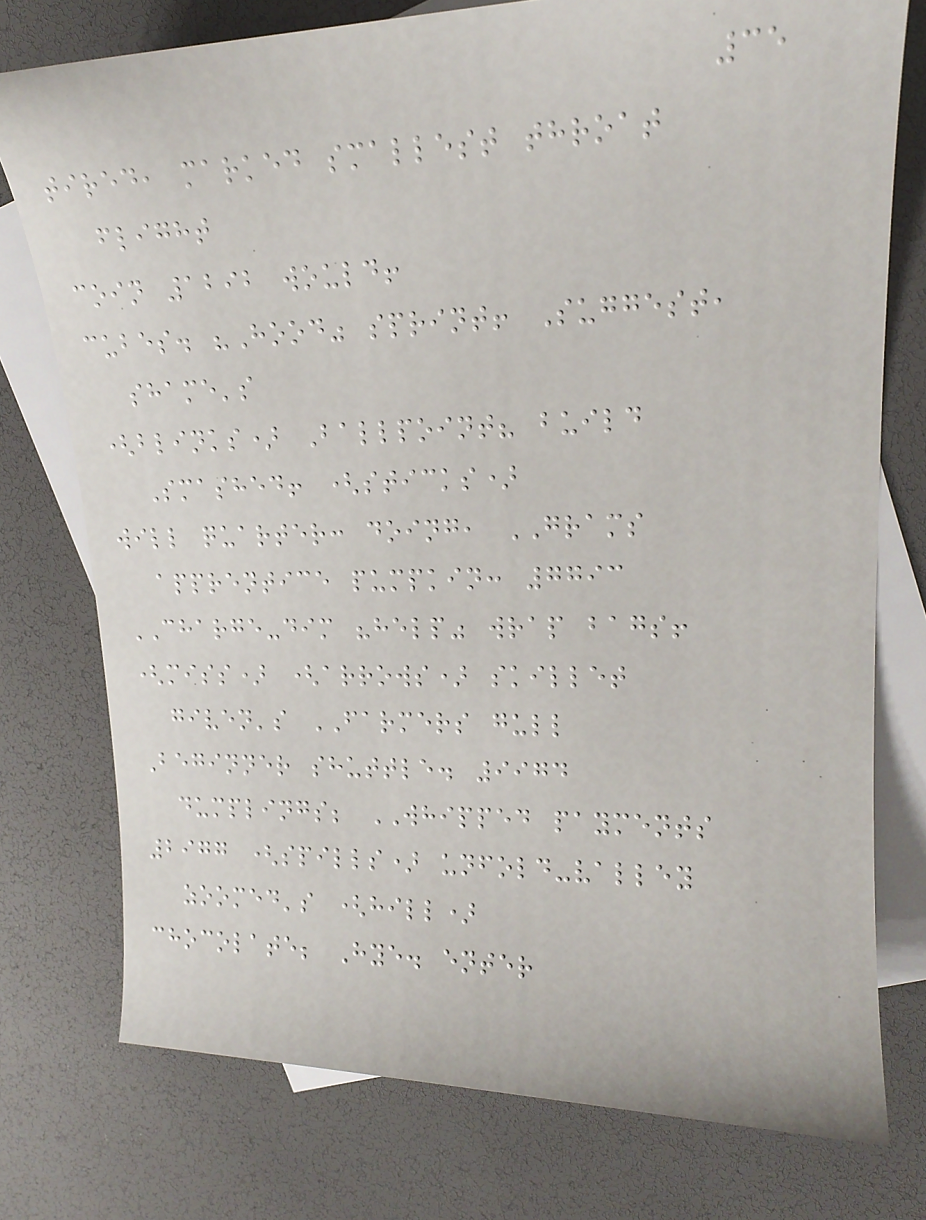35
tired, marked smallest throat
flight
coin 1292 would!
cubes. "Hood" sprint! Suggest,
shame's
(blinks) Ballpoint? build
Smashed! (sticks)
will quarter: doing, GRAMS
apprentice pumpkin: 7793
CHARGE-dim "help" wrap bags!
(miss) (arrows) skillet
given's FARMERS gull
Beginner shuttle. 9974
dumplings; WHIPPED payments
2977 (spills) unfold-valley
zoomed's (hill)
chocolate; Hye. enter
